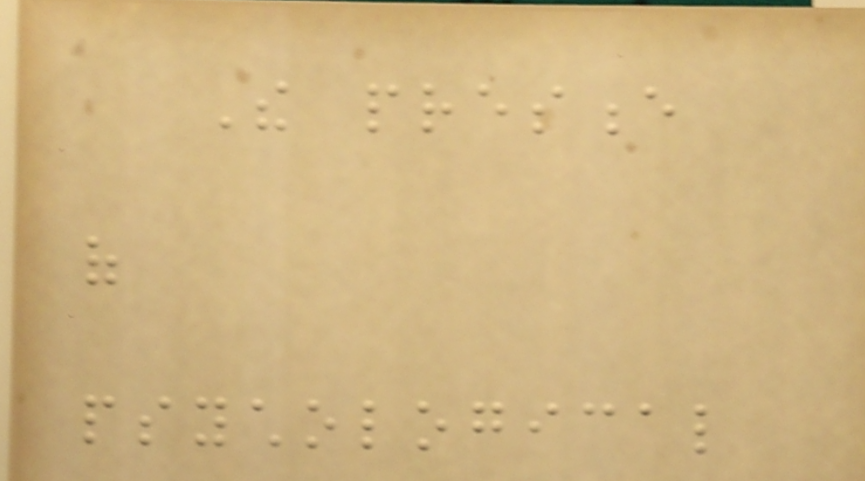The presence
of
psychological
